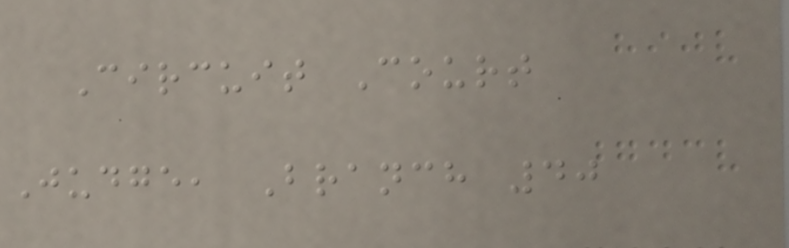Circuit Court
Judge, Branch 40
